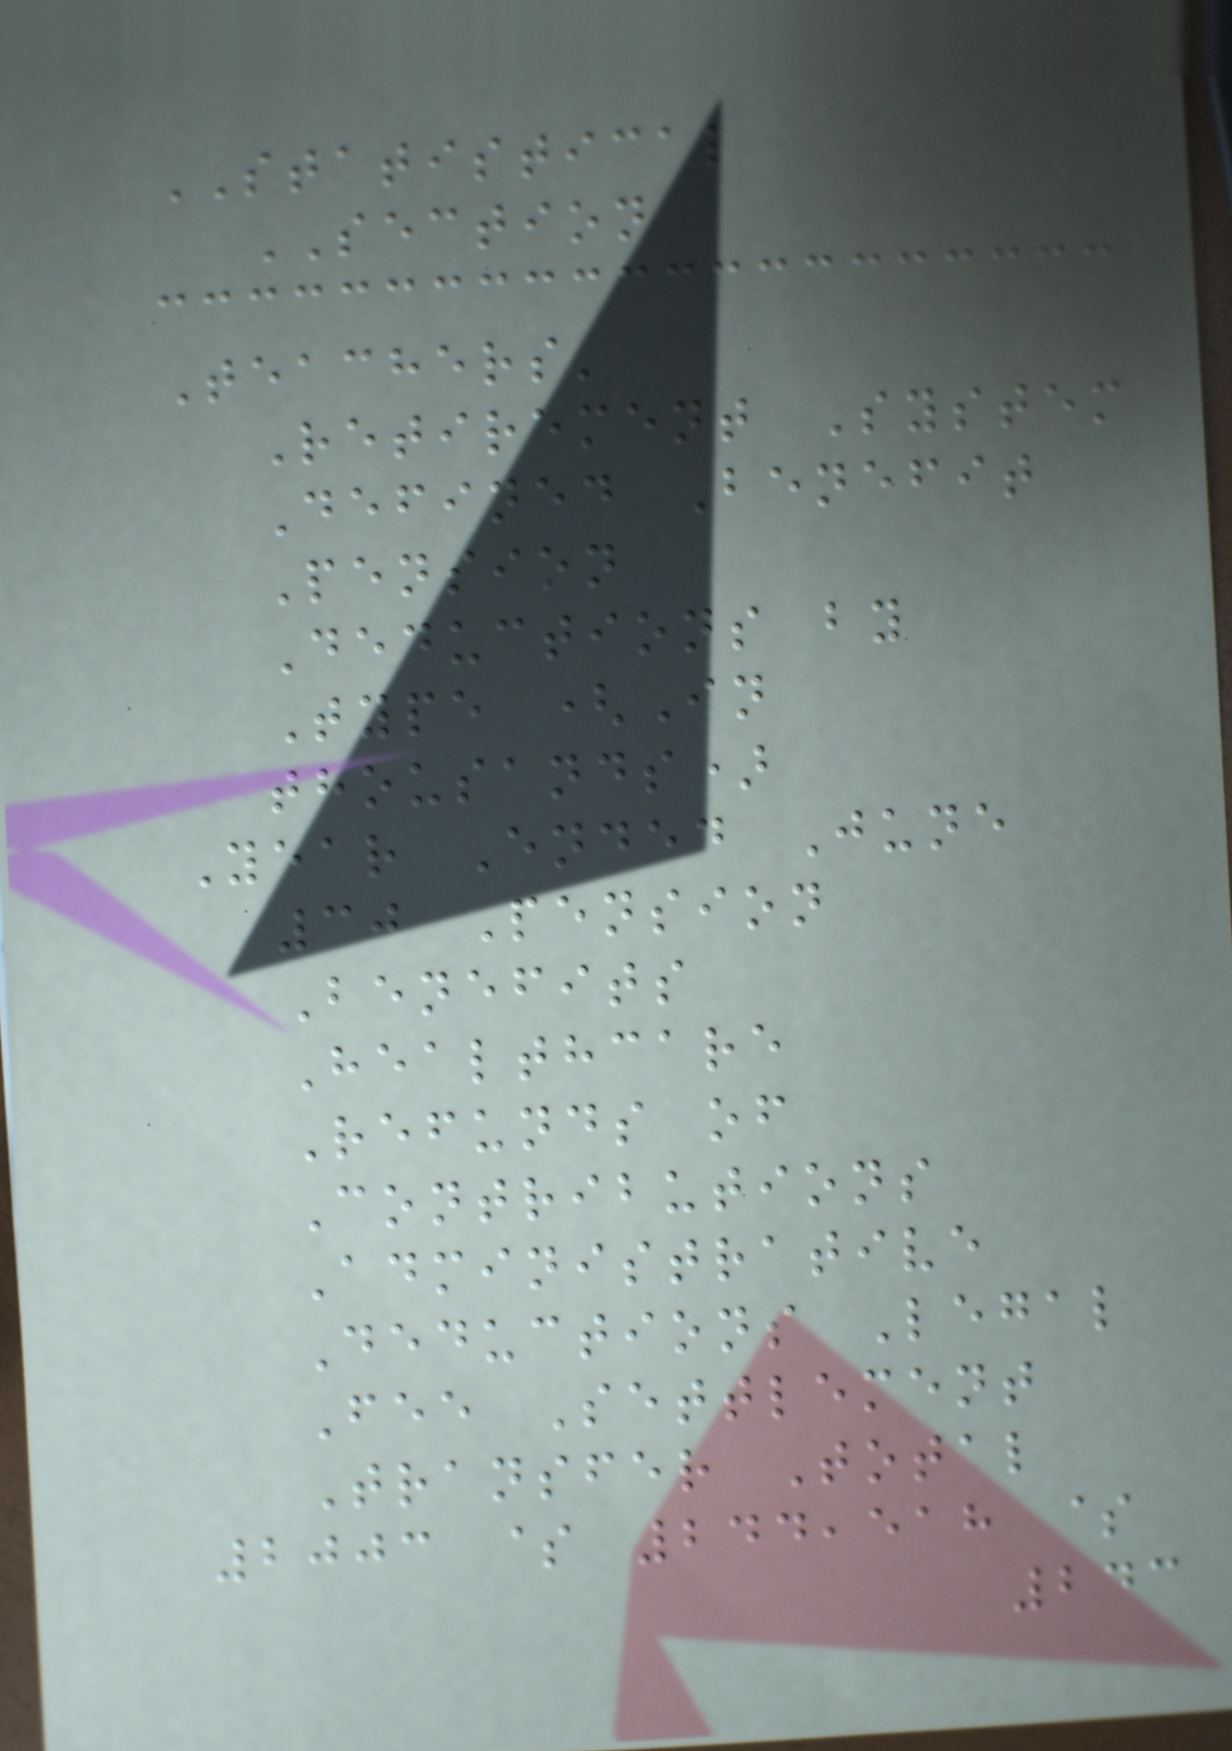STATISTICAL
SECTION
Teachers'
Retirement System
Defined Benefit
Pension
Deductions by
Type (In
thousands)
Year Ended June
30 Pension
Benefits
Healthcare
Refunds of
Contributions
Administrative
Deductions Legal
Fee Settlement
Transfer Total
2003 $ 244,518 $
243
